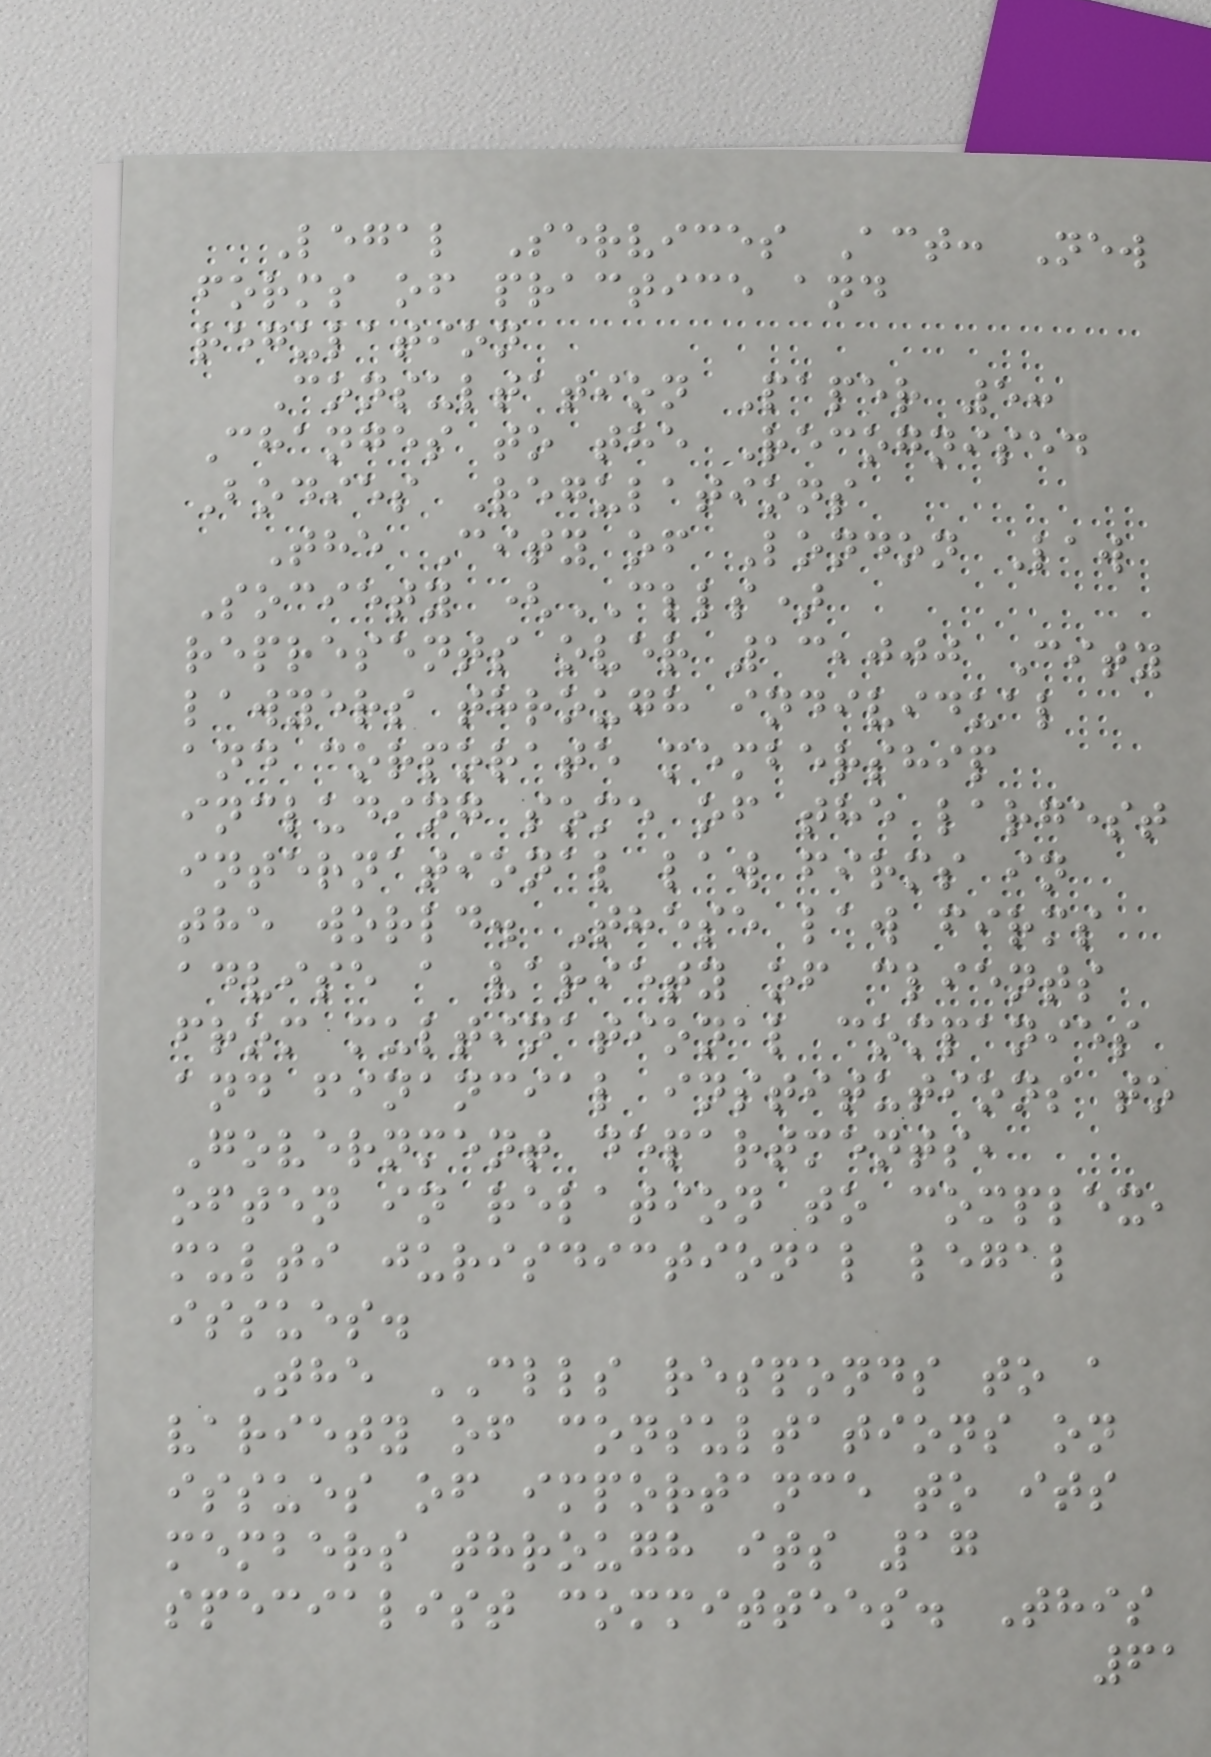Legal Services Act: New
forms of practice and
regulation
Consultation Paper 5:
Changes to the Recognised
Bodies Regulations
The City of London Law
Society (CLLS)
represents over 13,000 City
lawyers through individual
and corporate membership
including some of the largest
international law firms in
the world. These law firms
advise a variety of clients
from multinational companies
and financial institutions to
Government departments,
often in relation to complex,
multi jurisdictional legal
issues.
The CLLS responds to a
variety of consultations on
issues of importance to its
members through its 17
specialist committees. This
61
